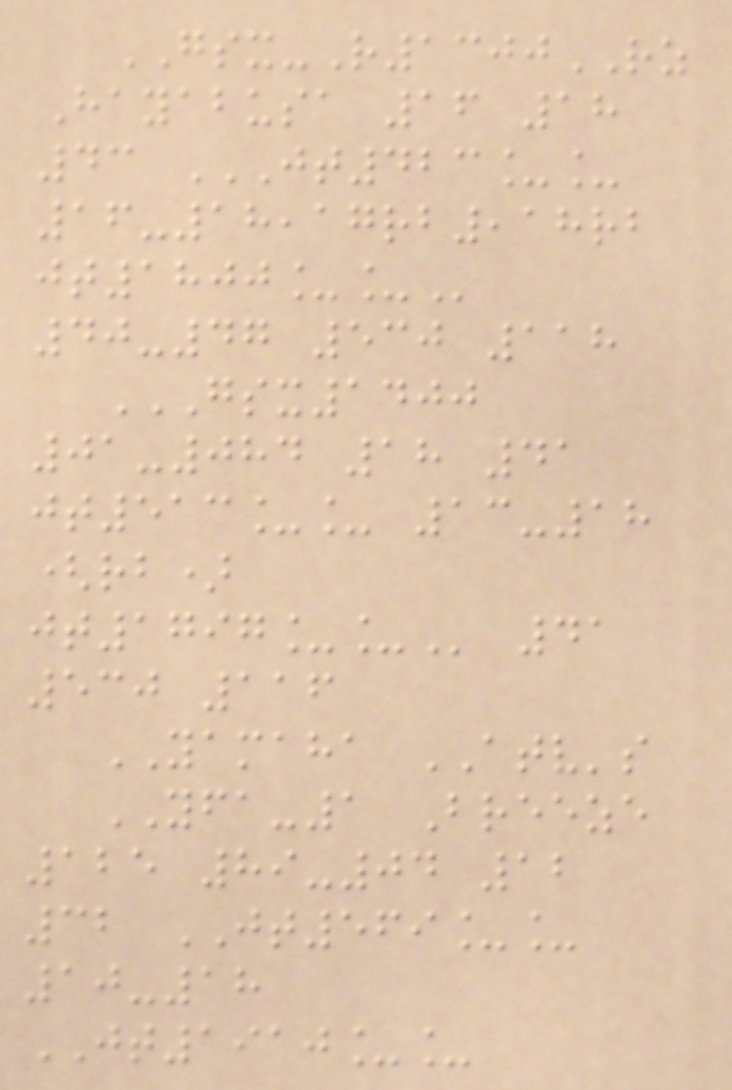GSX-R1300RZ
Hayabusa 16 18
43 JT423__
16-18,17RB,18RB
JT1800__
40-47 530 118
GSX1400
01-084 18 41
JT513__ 13-18
(RB)
JT1797__ 41
530 116
YAMAHA ATV's
YFA-1 Breeze
125 89-04 12
32 JT569__
10-18
JT1910__
